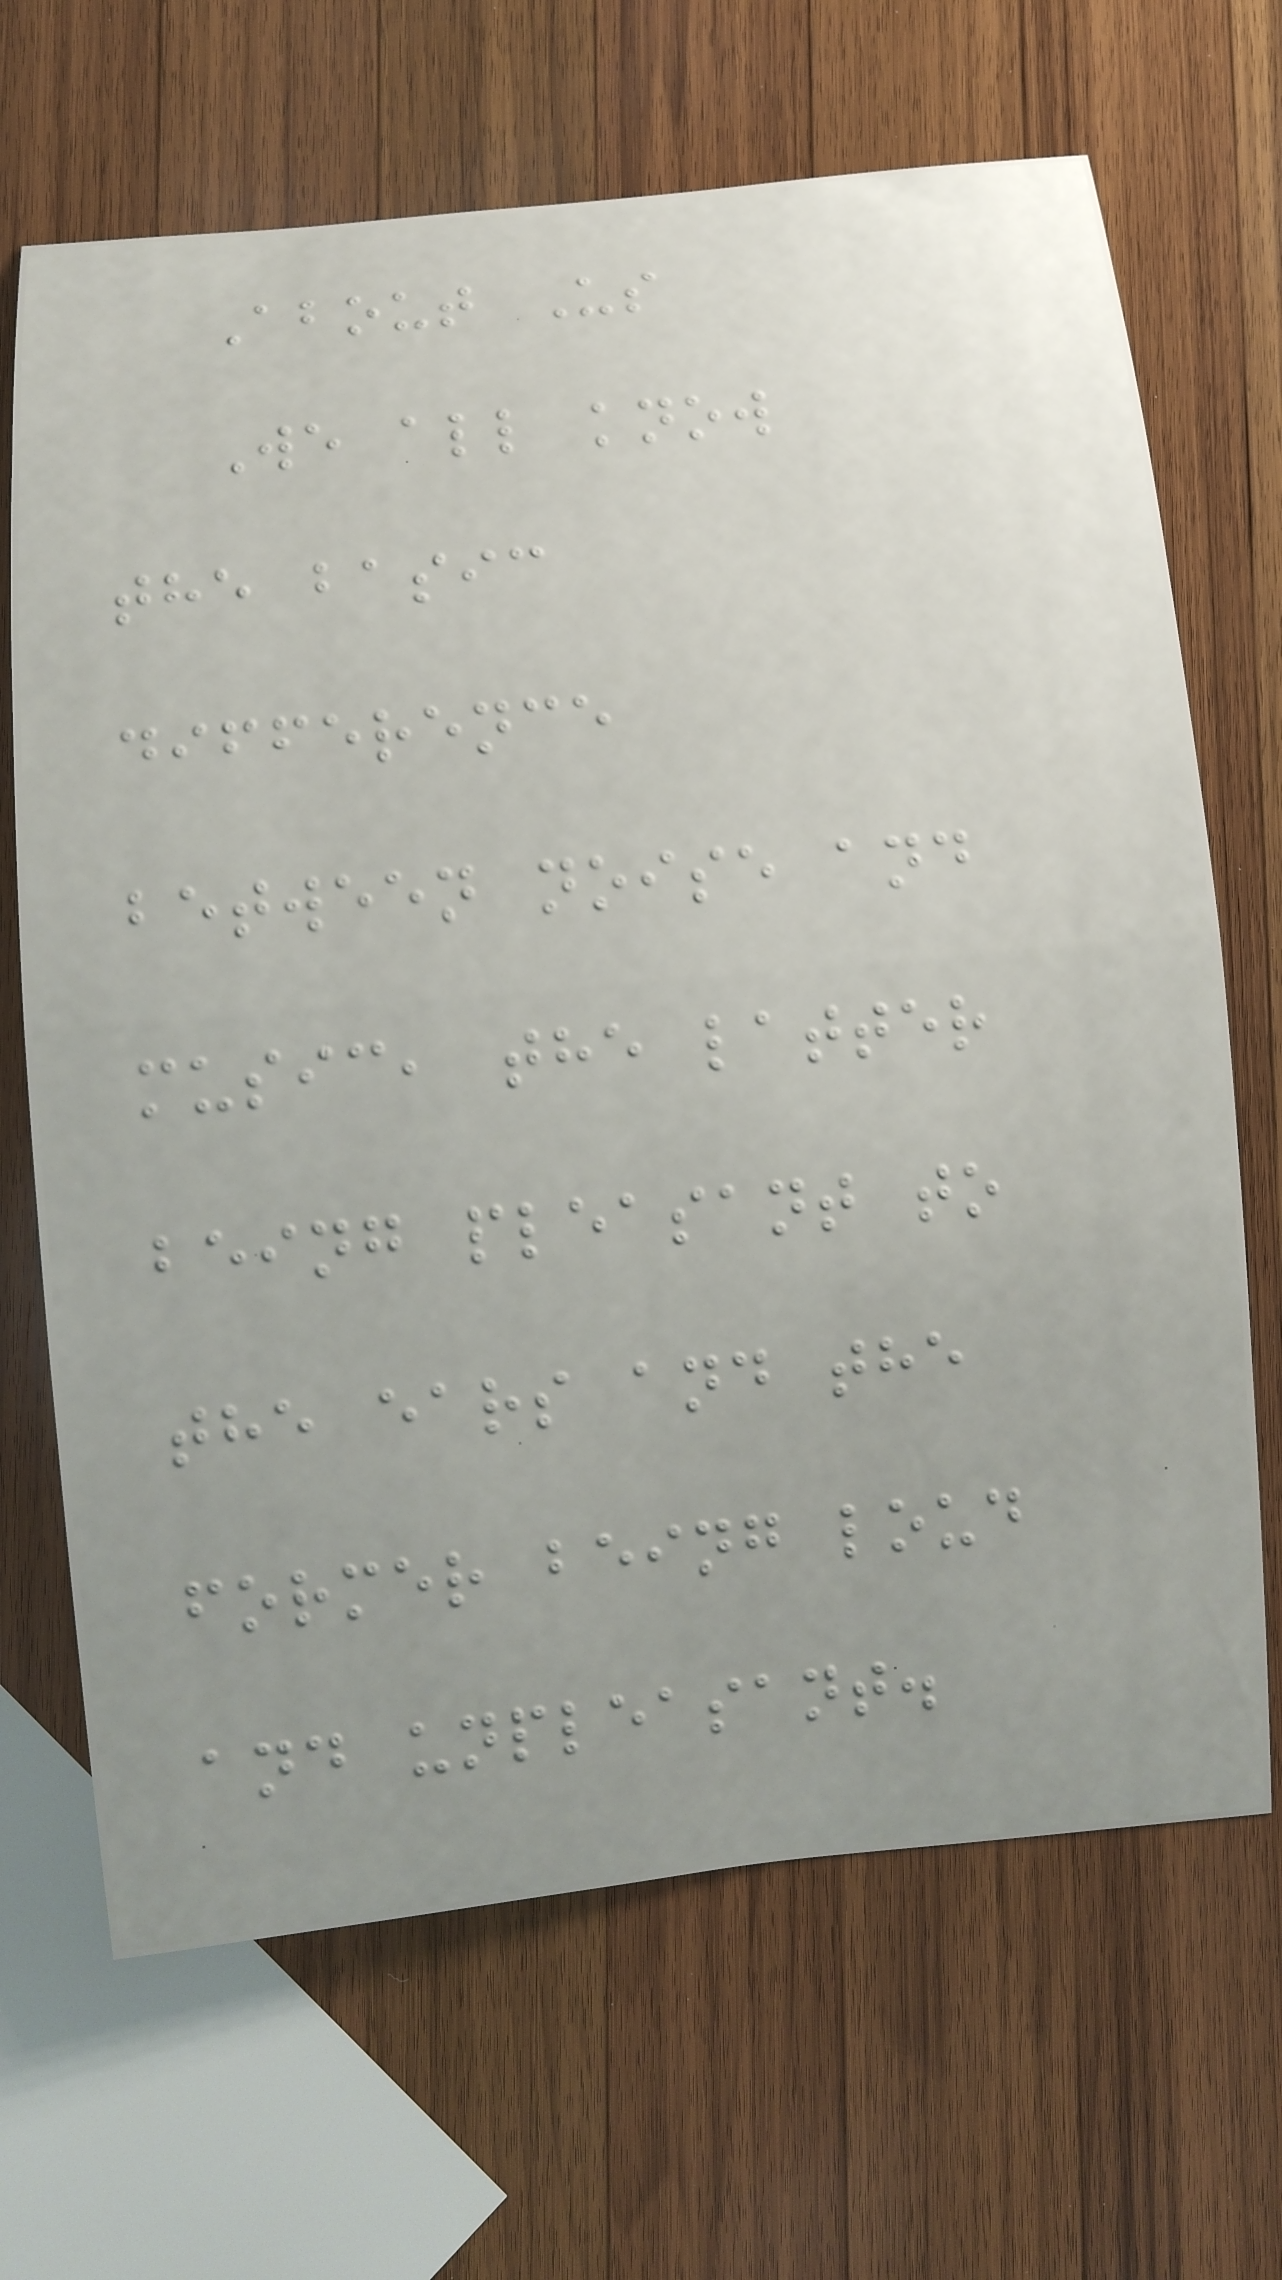About Us
We all know
the basic
difference
between noise and
music, the latter
being pleasant to
the ears and the
former being loud
and unpleasant.
